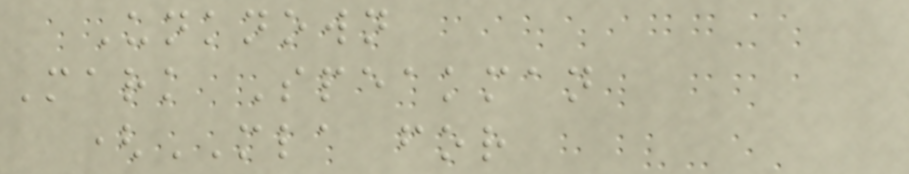Unknown
Mark Speakman
(MLA for
